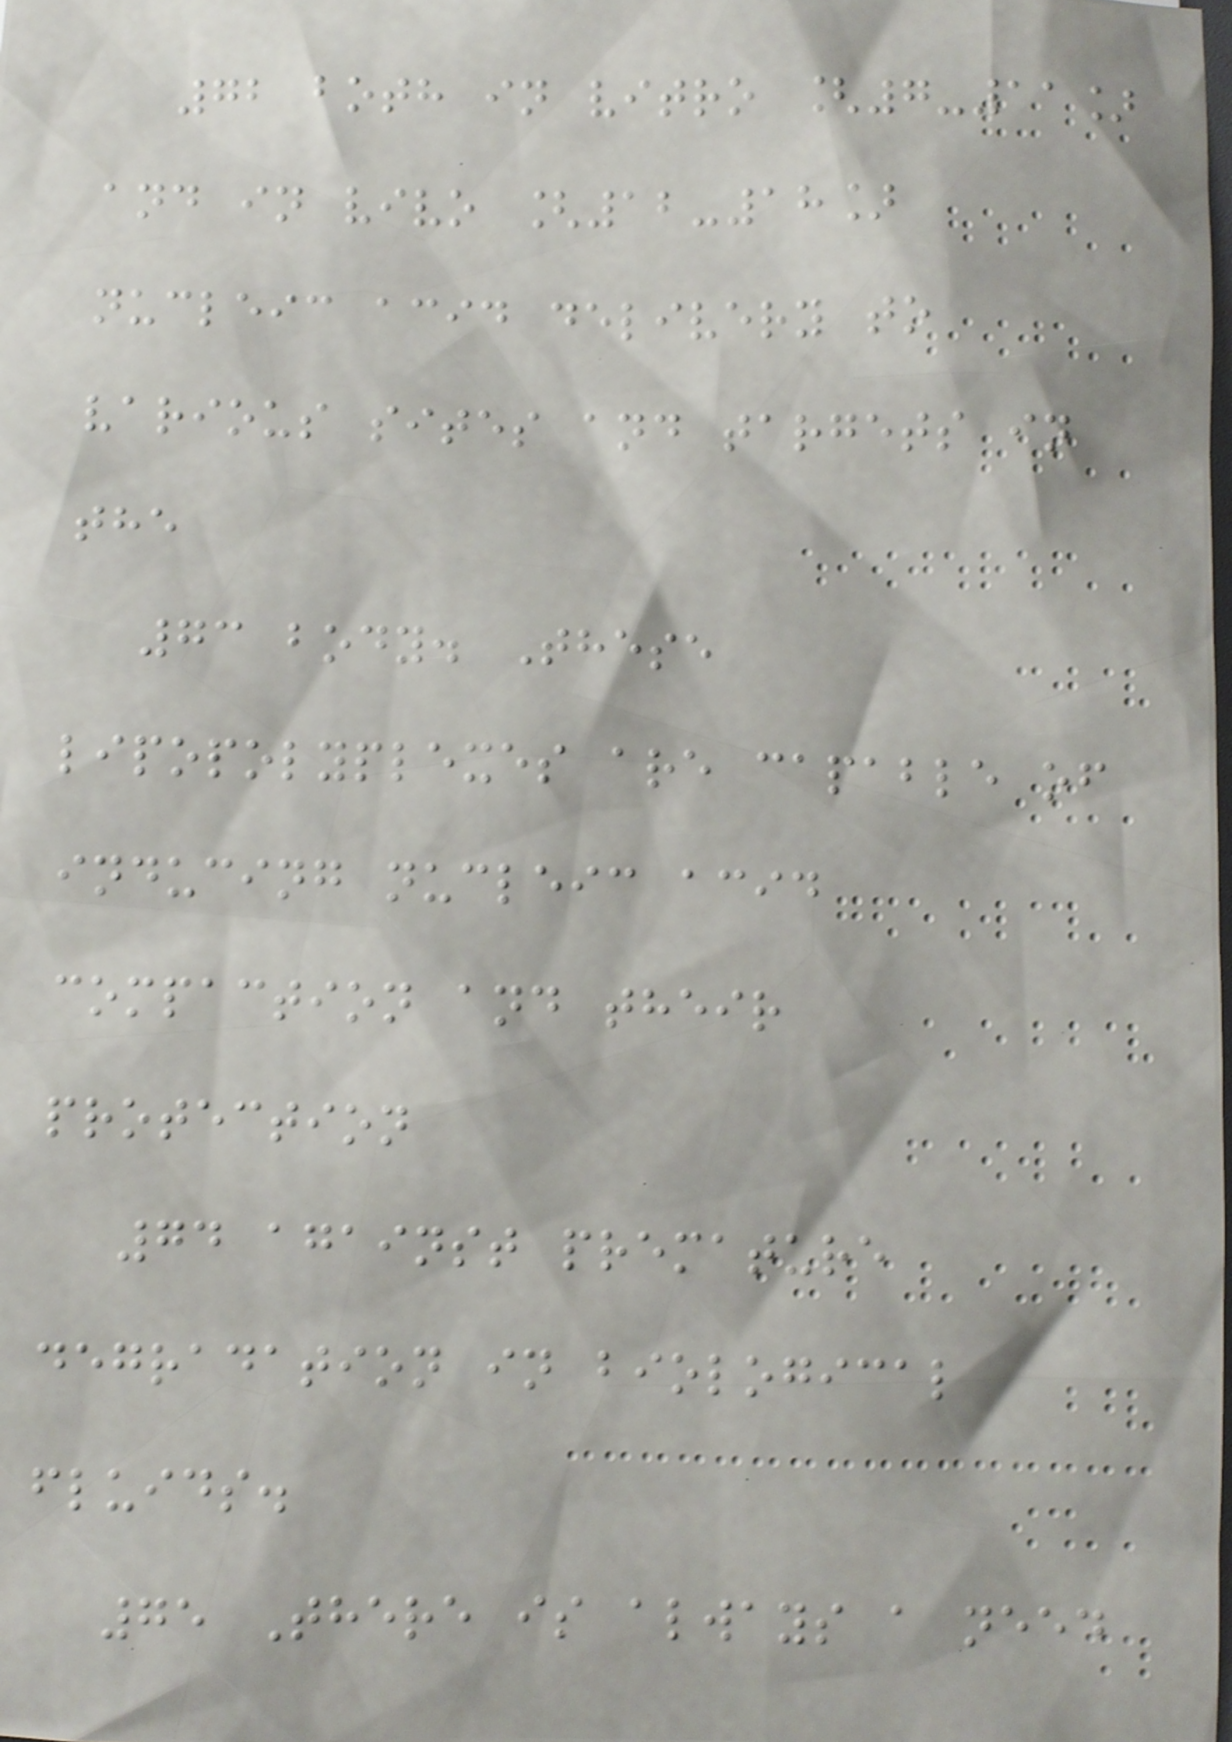72 both in vitro [7-11]
and in vivo [12-18]
nucleic acid delivery to
various sites and targets in
the
73 body. These
lipopolyplexes are capable of
inducing nucleic acid
compaction and their
protection
74 against premature
degradation in biological
fluids.
75 There is always a need
